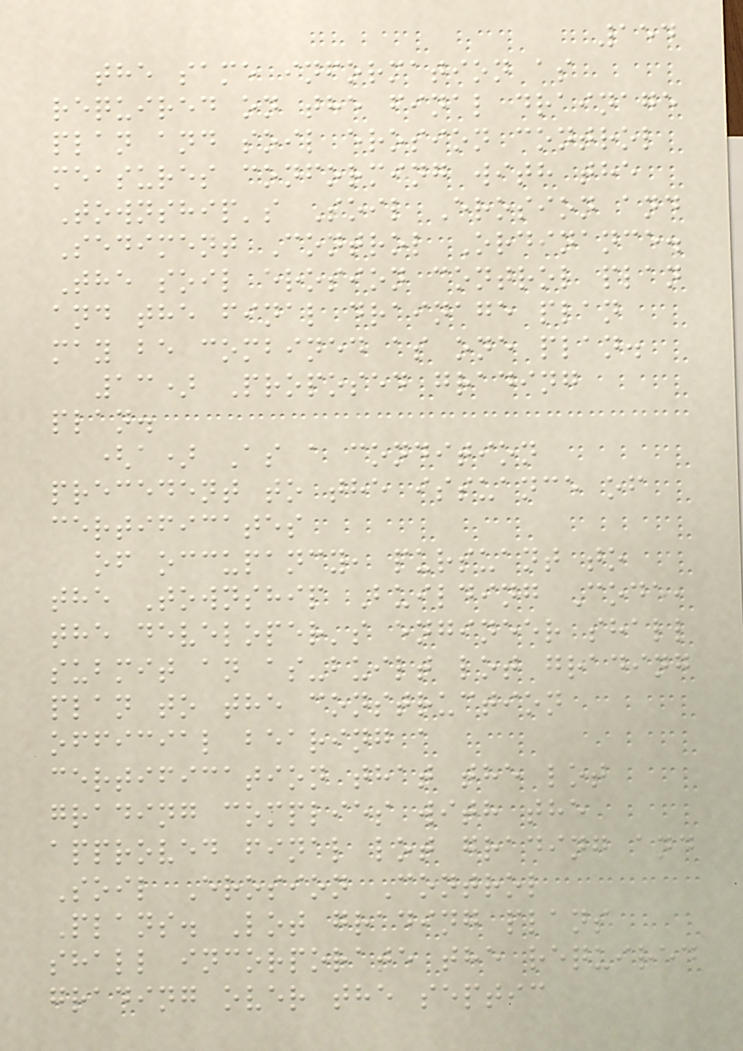154
the same information as
required on the final drainage
plan and soil erosion control
measures conforming with the
Township's Soil Erosion and
Sediment Control Ordinance.
The soil erosion control plan
and the final drainage plan
may be combined as one plan.
13) Proposed grading
plan.
(a) As a condition
precedent to the issuance of
certificates
of occupancy, pursuant to
the Township Building Code,
the developer's engineer shall
submit an as-built lot grading
plan to the construction
official bearing a
certification that the lot
grading complies with the
approved final lot grading and
Soil Erosion Control
Plans. Lot grading plans
shall incorporate the required
grading over the septic
